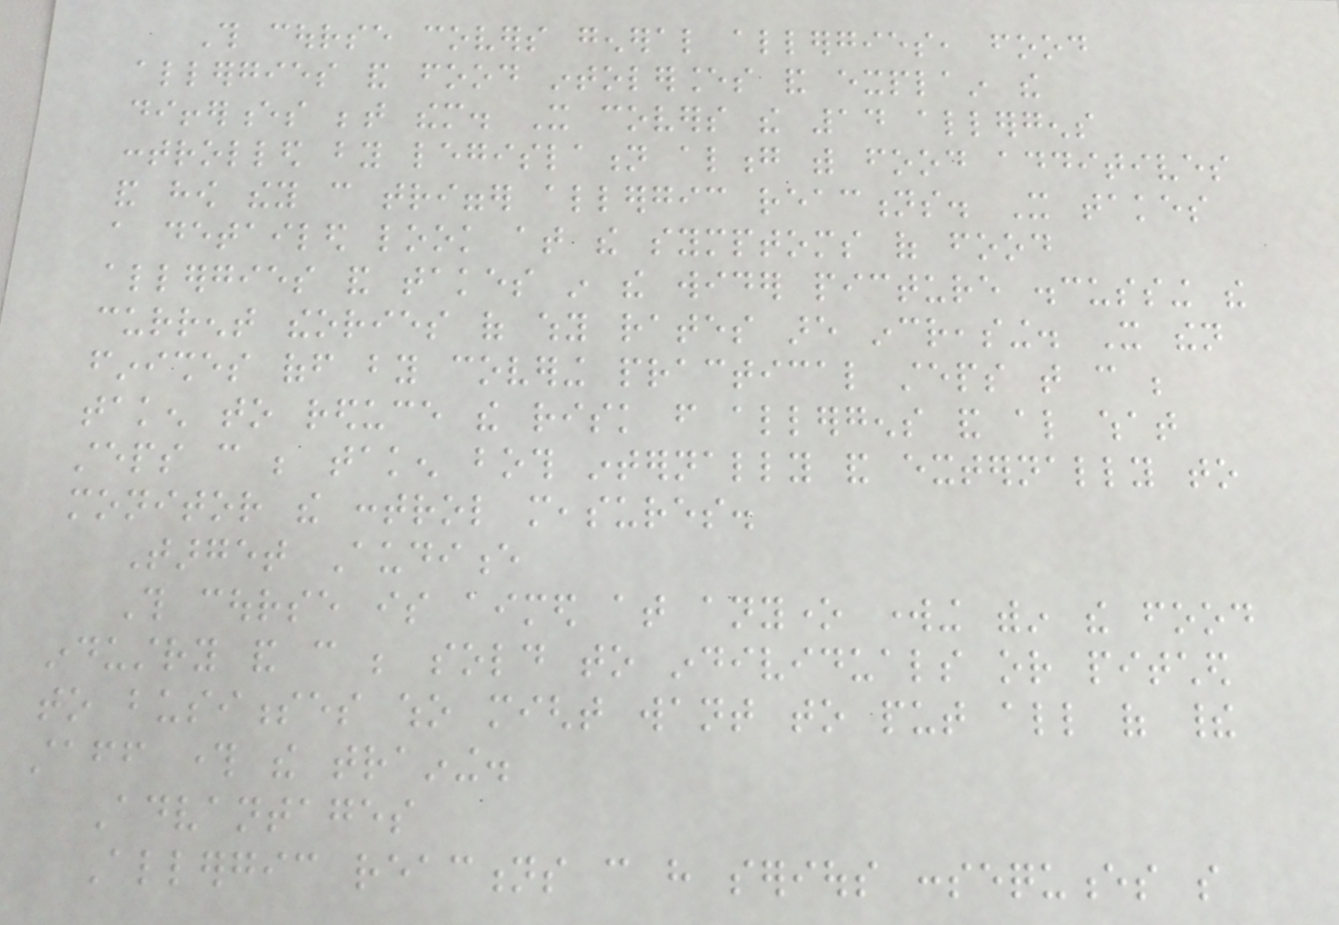This course covers general allergies, food
allergies and food intolerances and explain the
differences between them. It covers the 14 allergens
controlled by legislation along with food additives
and how they can trigger allergic reactions. It takes
a detailed look at the symptoms of food
allergies and takes in the wider picture discussing the
current theories of why rates are increasing. It then
finishes off by covering practical steps that can be
taken to reduce the risk from allergens and also what
steps can be taken both internally and externally to
monitor the control measures.
Target Audience
This course is aimed at anyone working within the food
industry and can be sold to individuals or pitched
to businesses who might want to put all of their
staff through the training.
Advantages
Allergic reactions can have serious consequences so
